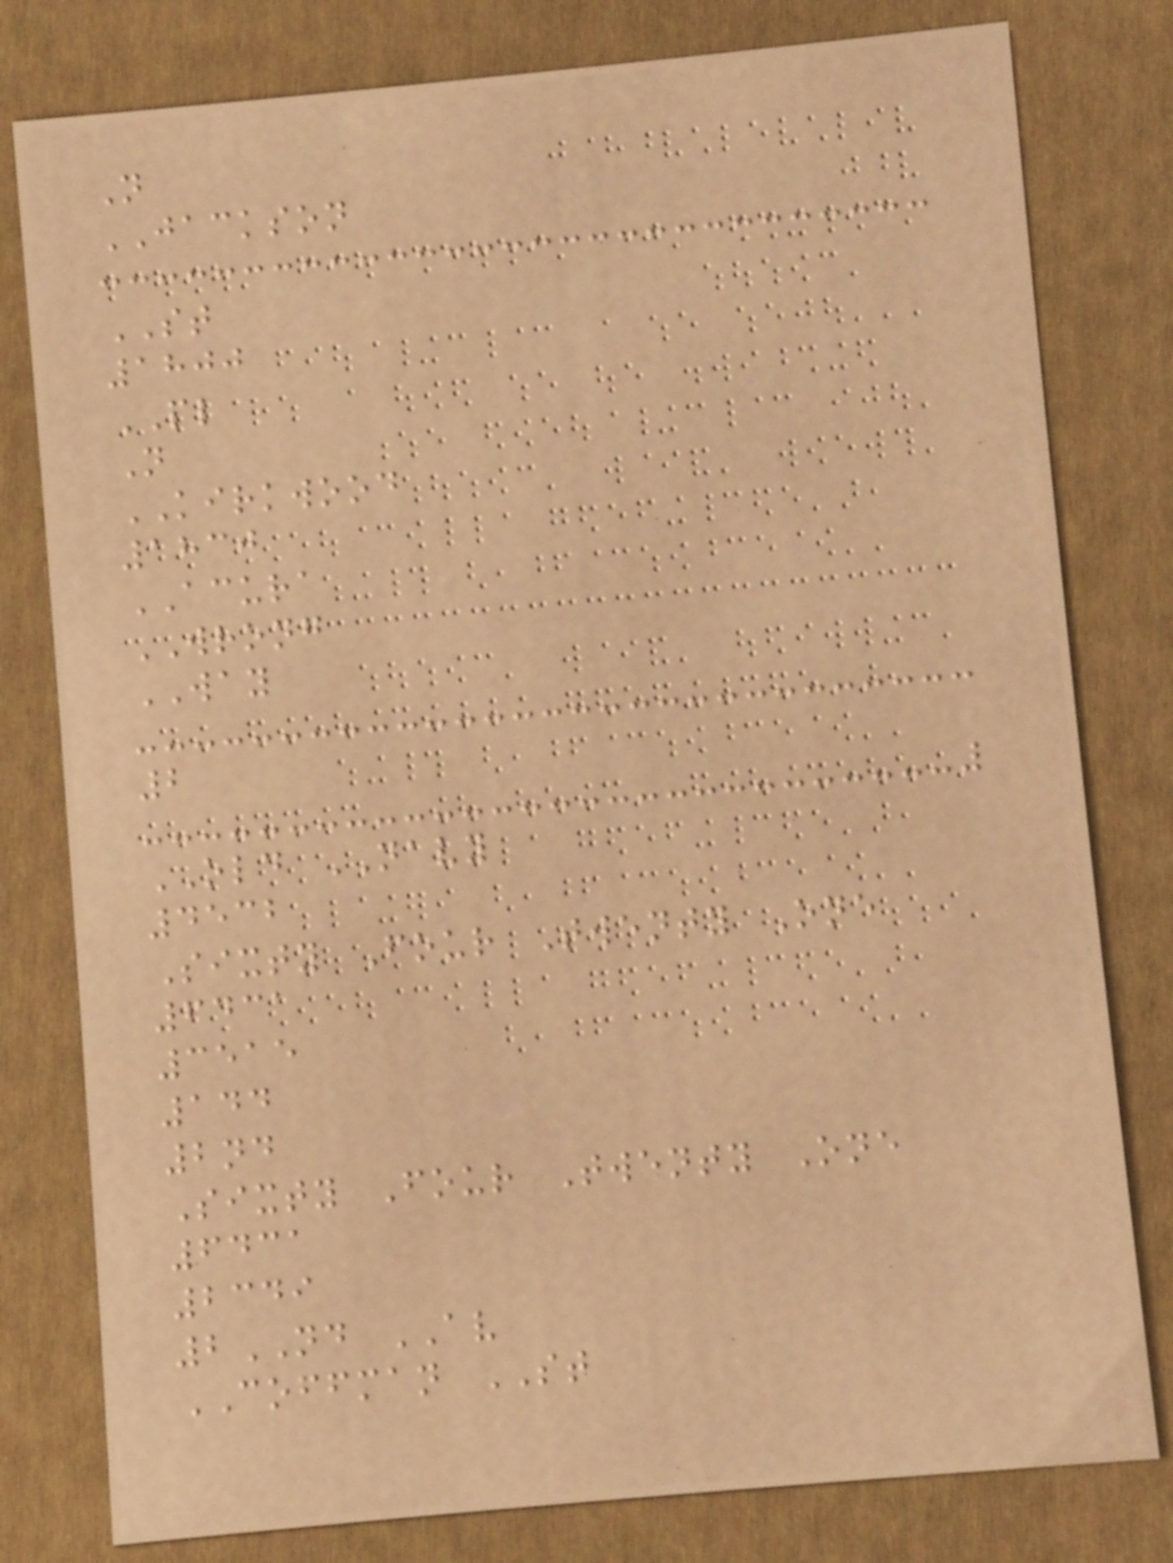N
JACKSON
ST
1800
PL
N
KIRKWOOD
1830
ACURA
WRONG
WAY
2
OLD NAVY
4532
Sixty Four Twenty One
6431
3515
144
2nd
Sixty Four Twenty One
6431
2349
2ND AV
COFFMAN ST
